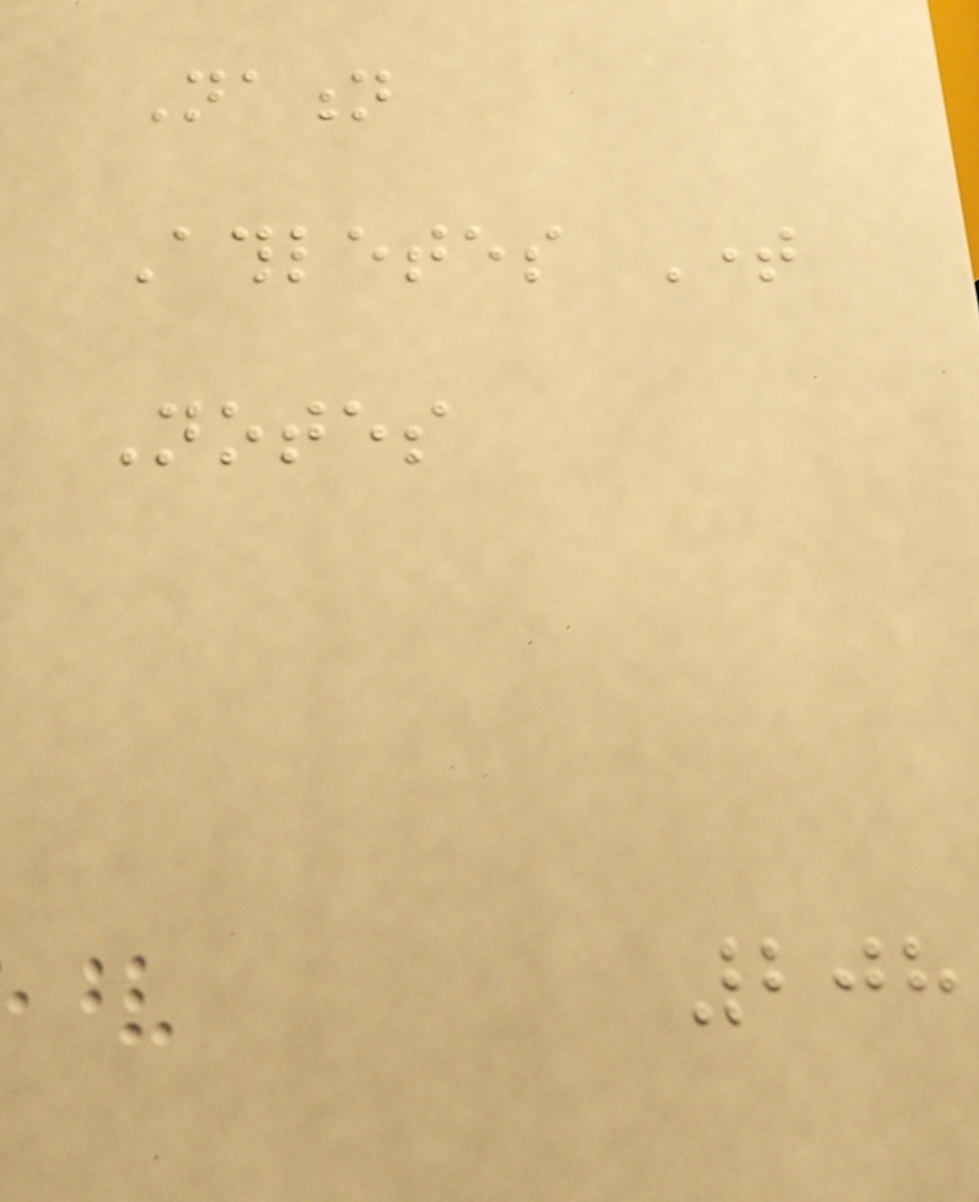Nation
Athletes Time
Notes
208
